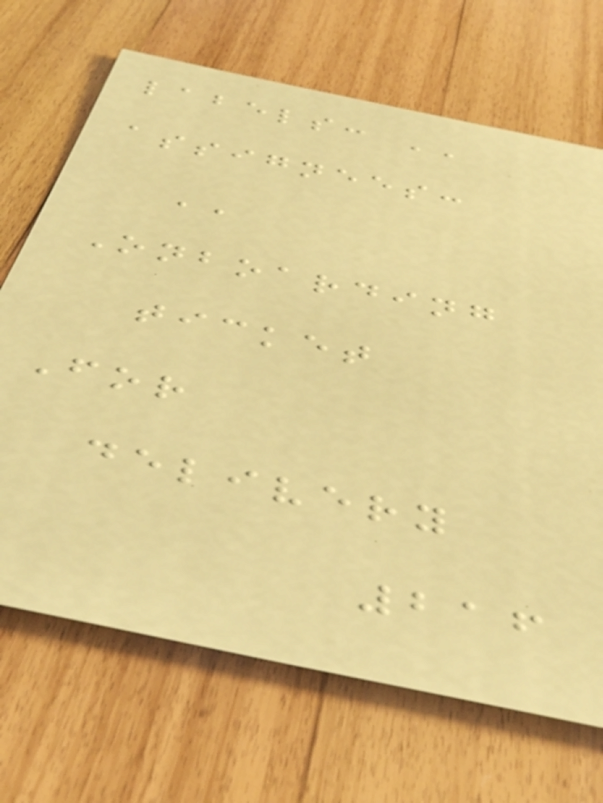labels: ''
assignees:
''
Onboarding
ticket
For
delivery
216
